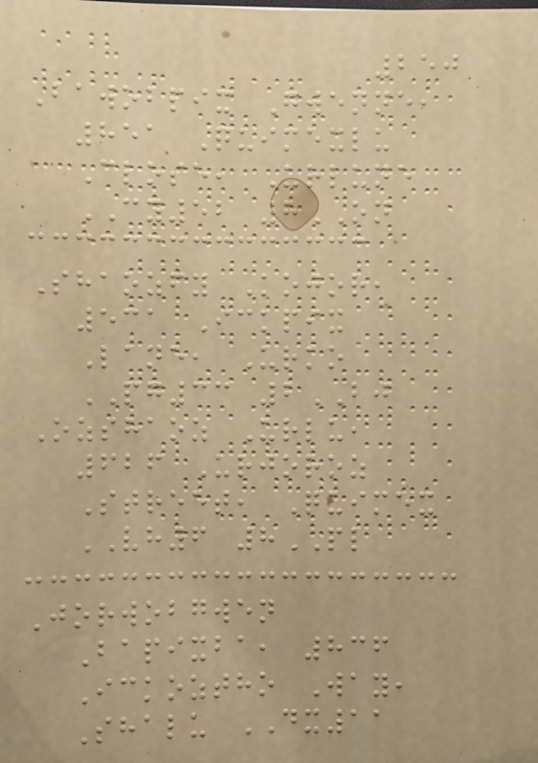250
Bawobpix Gwenne,
851 Quimexlu
Close, Urlune
CY52 8ON
Shaozfy Kojor,
531 Ickpix
Lane, Urko
PG33 2BJ
Ozshaoz Urlu,
626 Urjoroz
Street, Quimex
VH6 8PL
Jorwobgwen
Bapixba, 836
Ickoztho Way,
Shalu DX11
